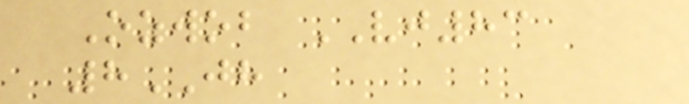Ozwob VJ83
8JH
